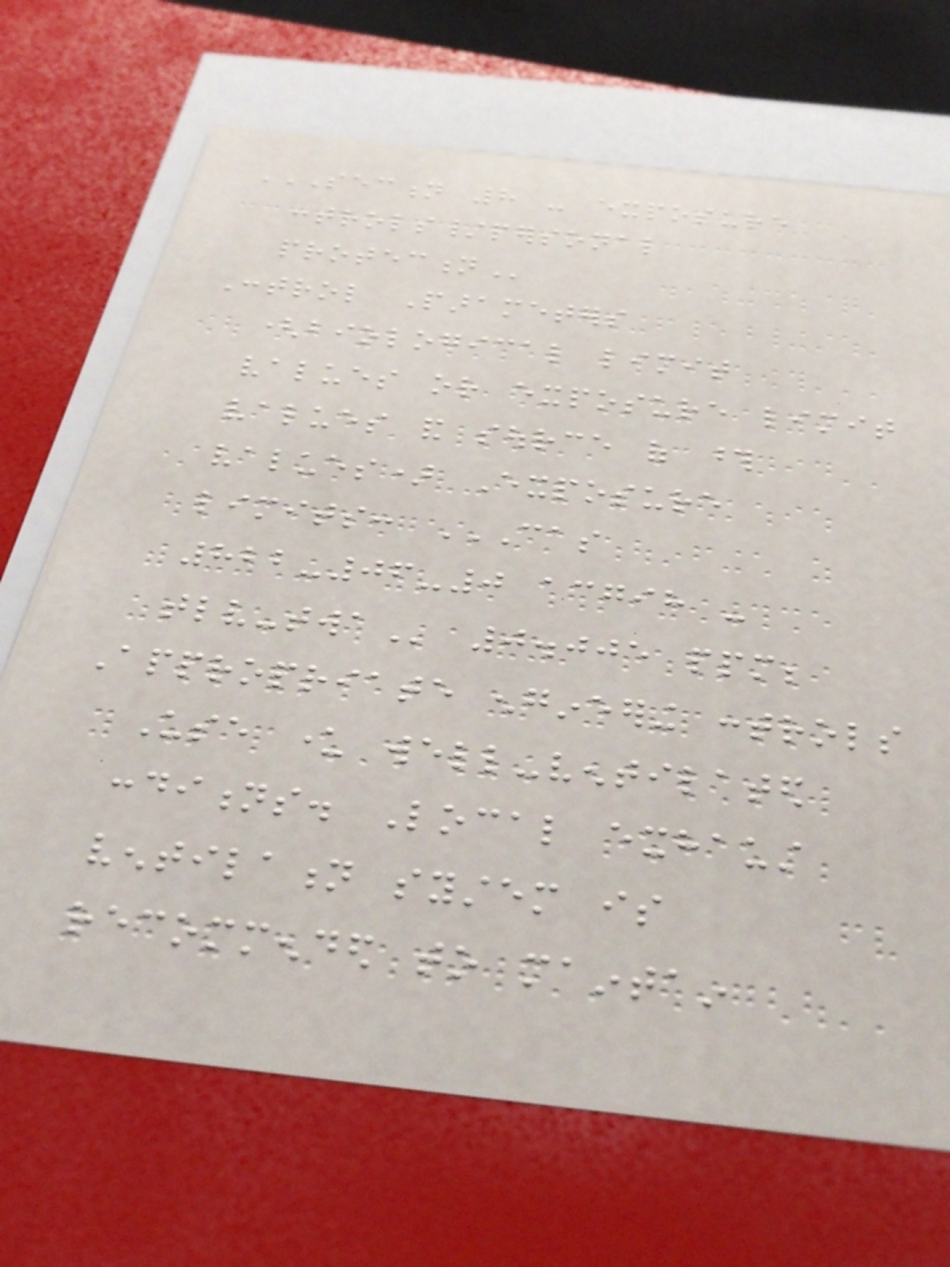SECTION 8 - EXPOSURE
CONTROLS/PERSONAL
PROTECTION
Control Parameters
(biological limit
values or exposure limit
values and source of those
values) Exposure
limits: CAS
822-06-0 ACGIH -
TLV-TWA 0.005 ppm;
Appropriate engineering controls
Use under well-ventilated
conditions. Local exhaust
ventilation system is
recommended to maintain
